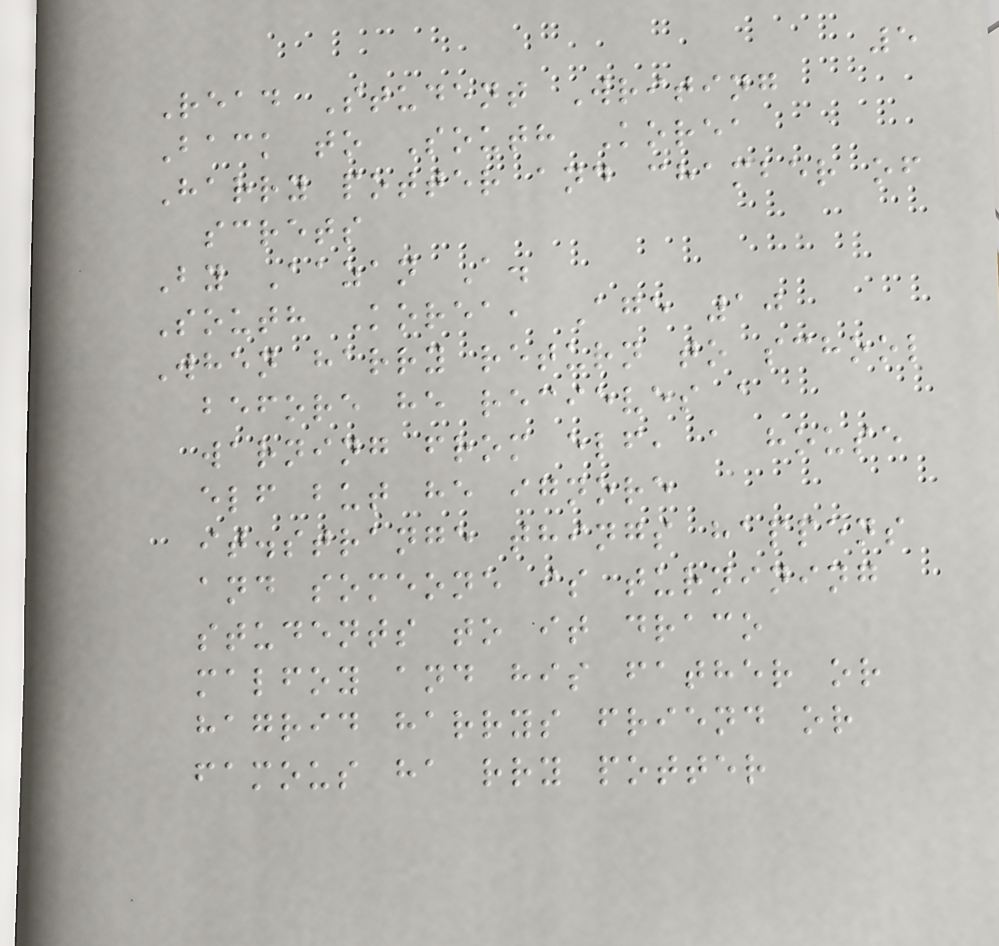5
Read Student Writing
Back to South Korea
Harry potter and chamber of
screts
By Aazan A.
South Korea, Age 10
When harry return to school
before he recieves a
warning from elf, a house
elf but he ignore
it.strange things happens
and someone is turnining
students to it draco
malfoy and his father or
hagrid harrys friend or
famous ha rry potter
